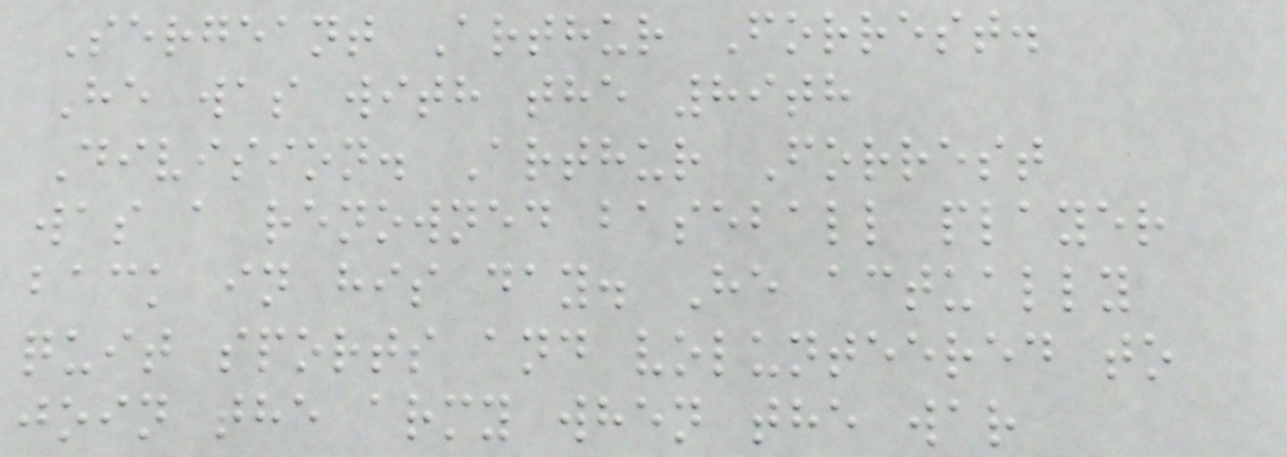Sergeant Arthur Forrest.
He was with the 89th
Division. Arthur Forrest
was a renowned baseball player
back in his day. He actually
quit sports and volunteered to
join the army when the war
